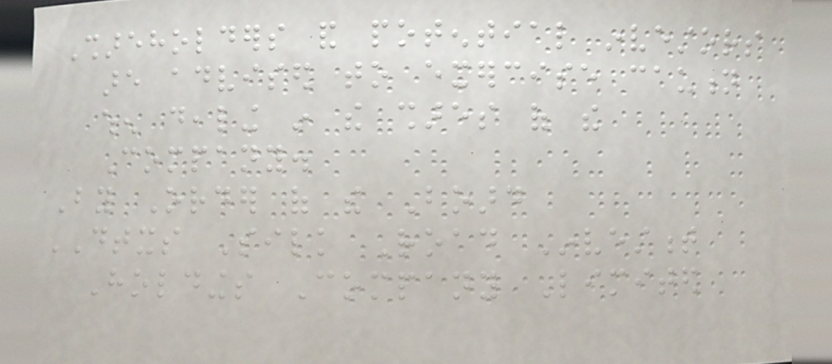Shareholders and potential investors
are advised to exercise caution
when dealing in the shares of the
Company.
By Order of the Board
DTXS Silk Road Investment
Holdings Company Limited
